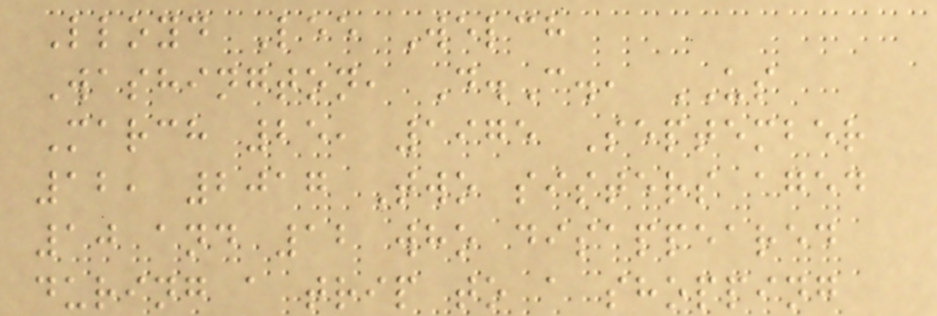Lloyd Lee Welch
Washington, D.C., US
March 25, 1975 September
12, 2017 Two sisters aged
10 and 12 who disappeared
during a trip to a shopping
